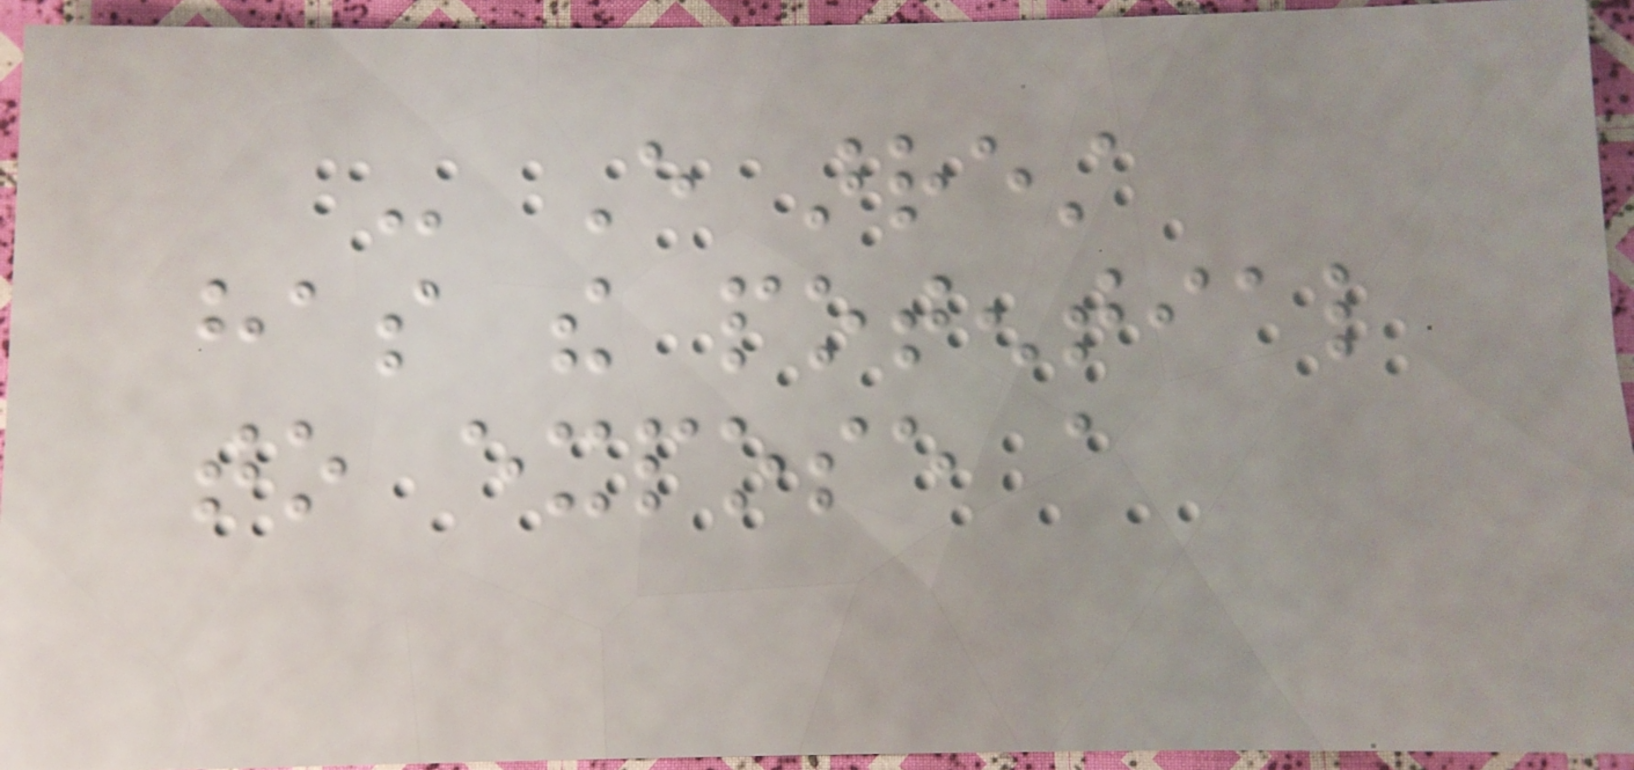- Every arrest
has the potential
to expose a
